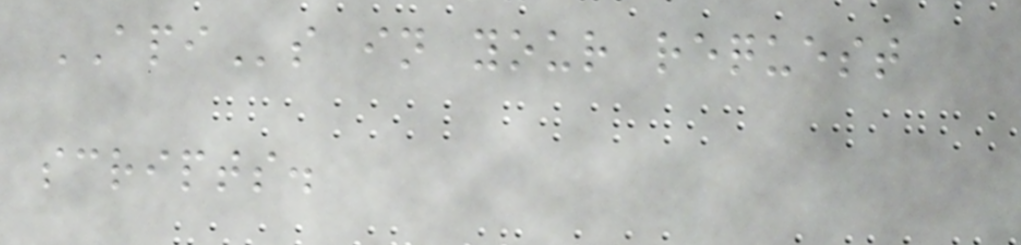APIs in your request
scripts.
